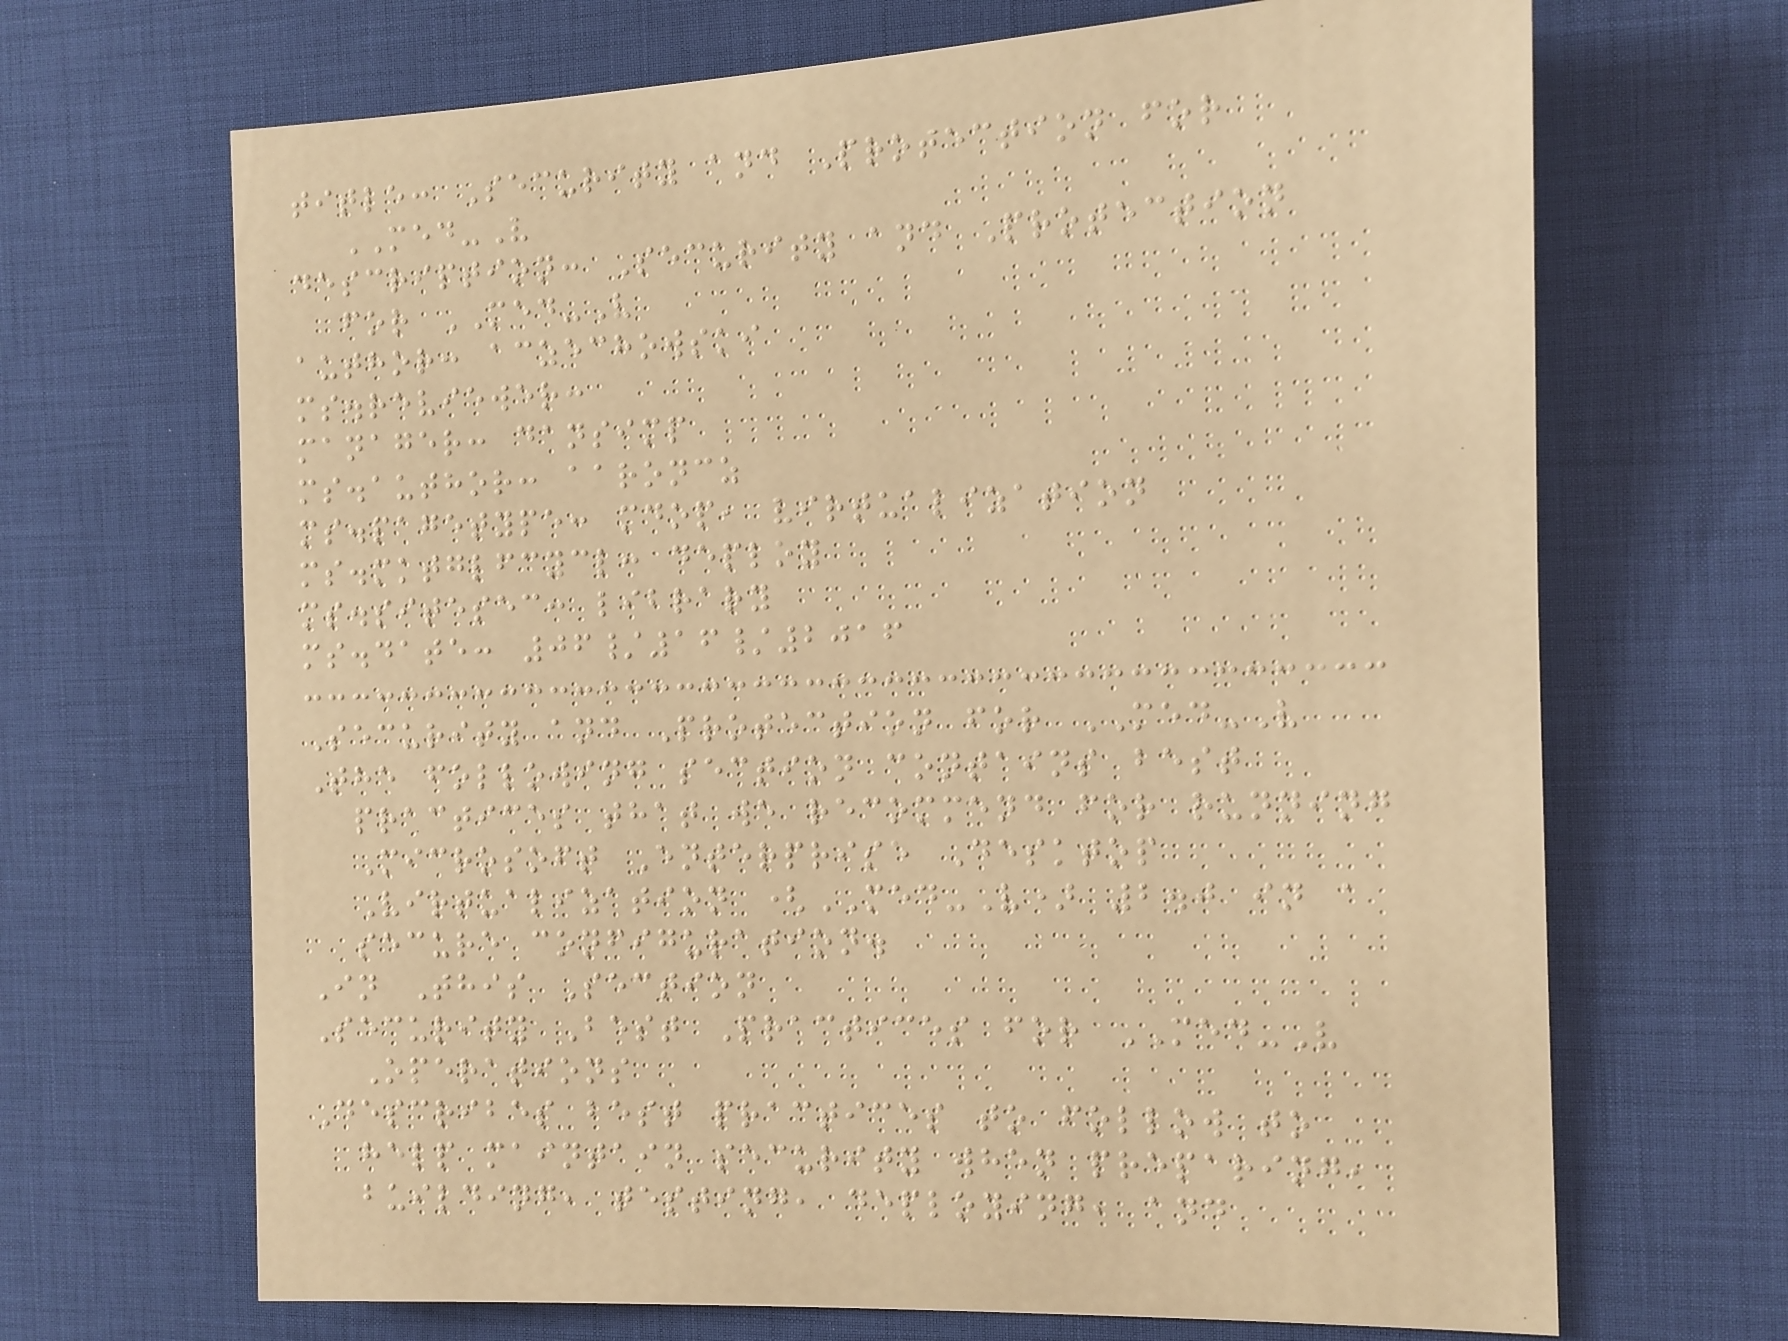title: Security and Protection for
MED-V
description: Security and Protection
for MED-V
author: aczechowski
ms.reviewer:
manager: dansimp
ms.author: aaroncz
ms.pagetype: mdop, virtualization
ms.mktglfcycl: deploy
ms.sitesec: library
ms.date: 06/16/2016
Security and Protection for MED-V
The following section contains best
practices that we recommend for running
Microsoft Enterprise Desktop
Virtualization (MED-V) 2.0 in a
secure configuration.
In This Section
Security Best Practices for MED-V
Operations
Describes best practices to follow to
help maintain security when preparing,
building, testing, deploying, and
